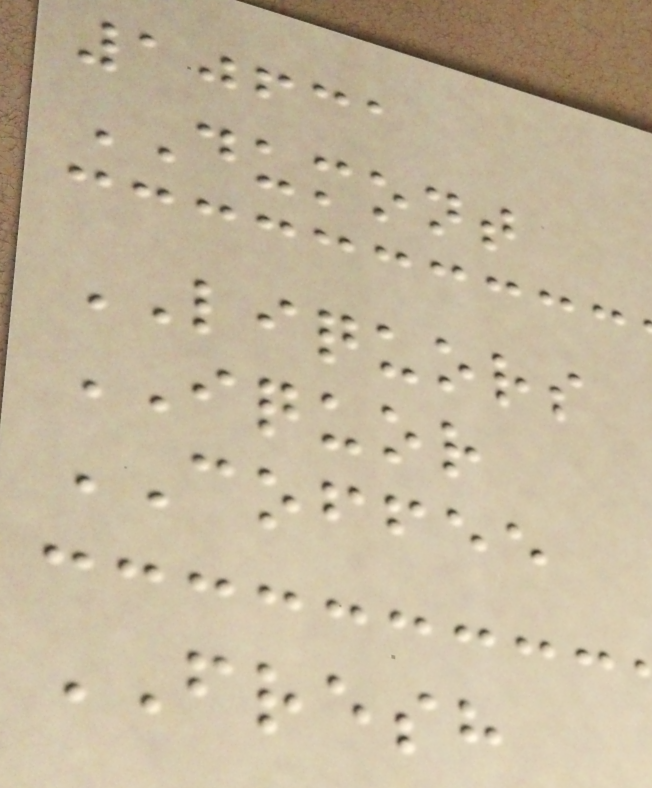10631
DUMONT
LIQUORS
IQUOR
COFFEE
FRESH
